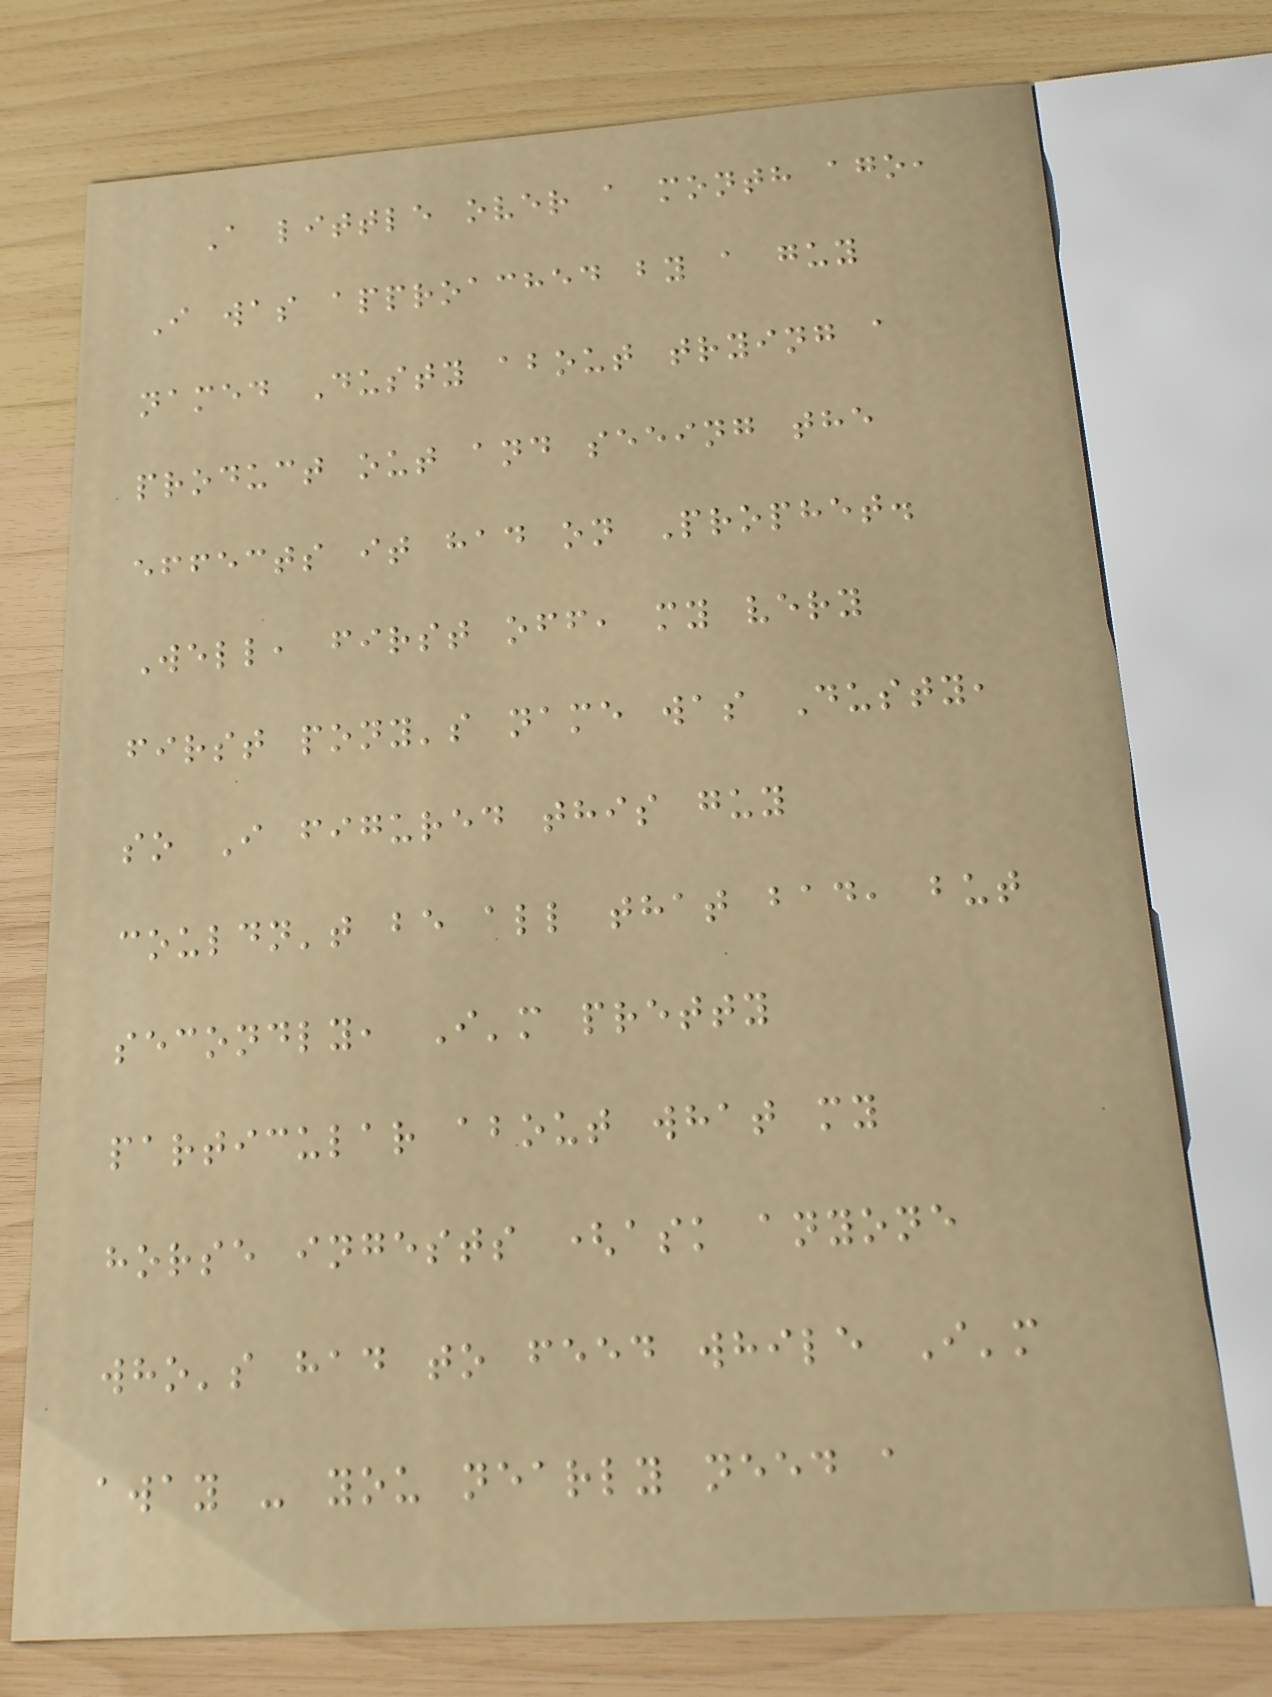A little over a month ago,
I was approached by a guy
named Dusty about trying a
product out and seeing the
effects it had on Prophet.
Well, first off, my very
first pony's name was Dusty,
so I figured this guy
couldn't be all that bad, but
secondly, I'm pretty
particular about what my
horse ingests (ask anyone
who's had to feed while I'm
away - you nearly need a
